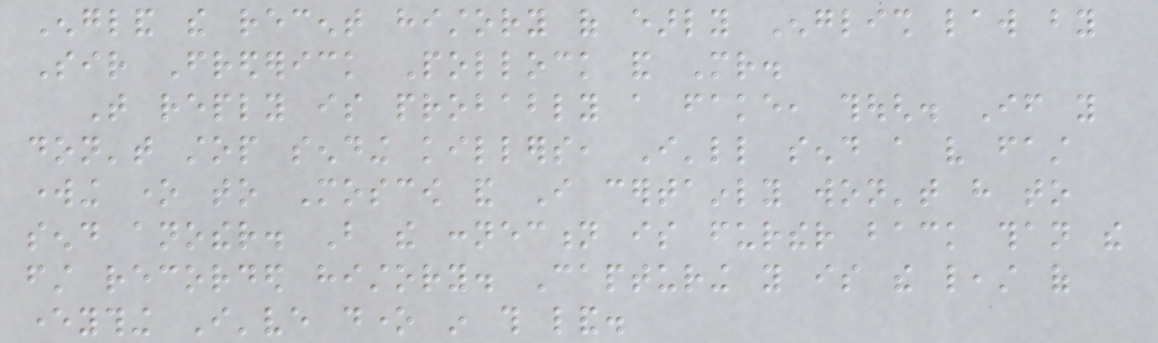England the recent history of early English law by
Sir Frederick Pollock and Mr.
That reply is probably a fake, though. If you
don't stop sending killers, I'll send a very fast
working one to Moscow and I certainly won't have to
send another. But the connection is further back than the
first recorded history. Capturing you is the least of
everything I've done in this land.
